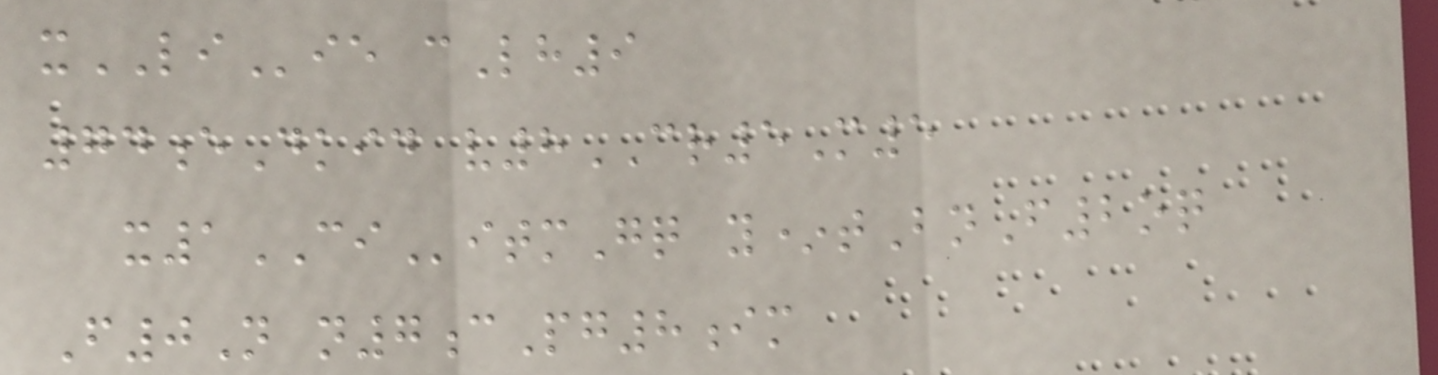xLIie cLh9
74eDkid v8CR5M5
x1CIitmGq y*tBnF2oq
F0N n7cPg8im
